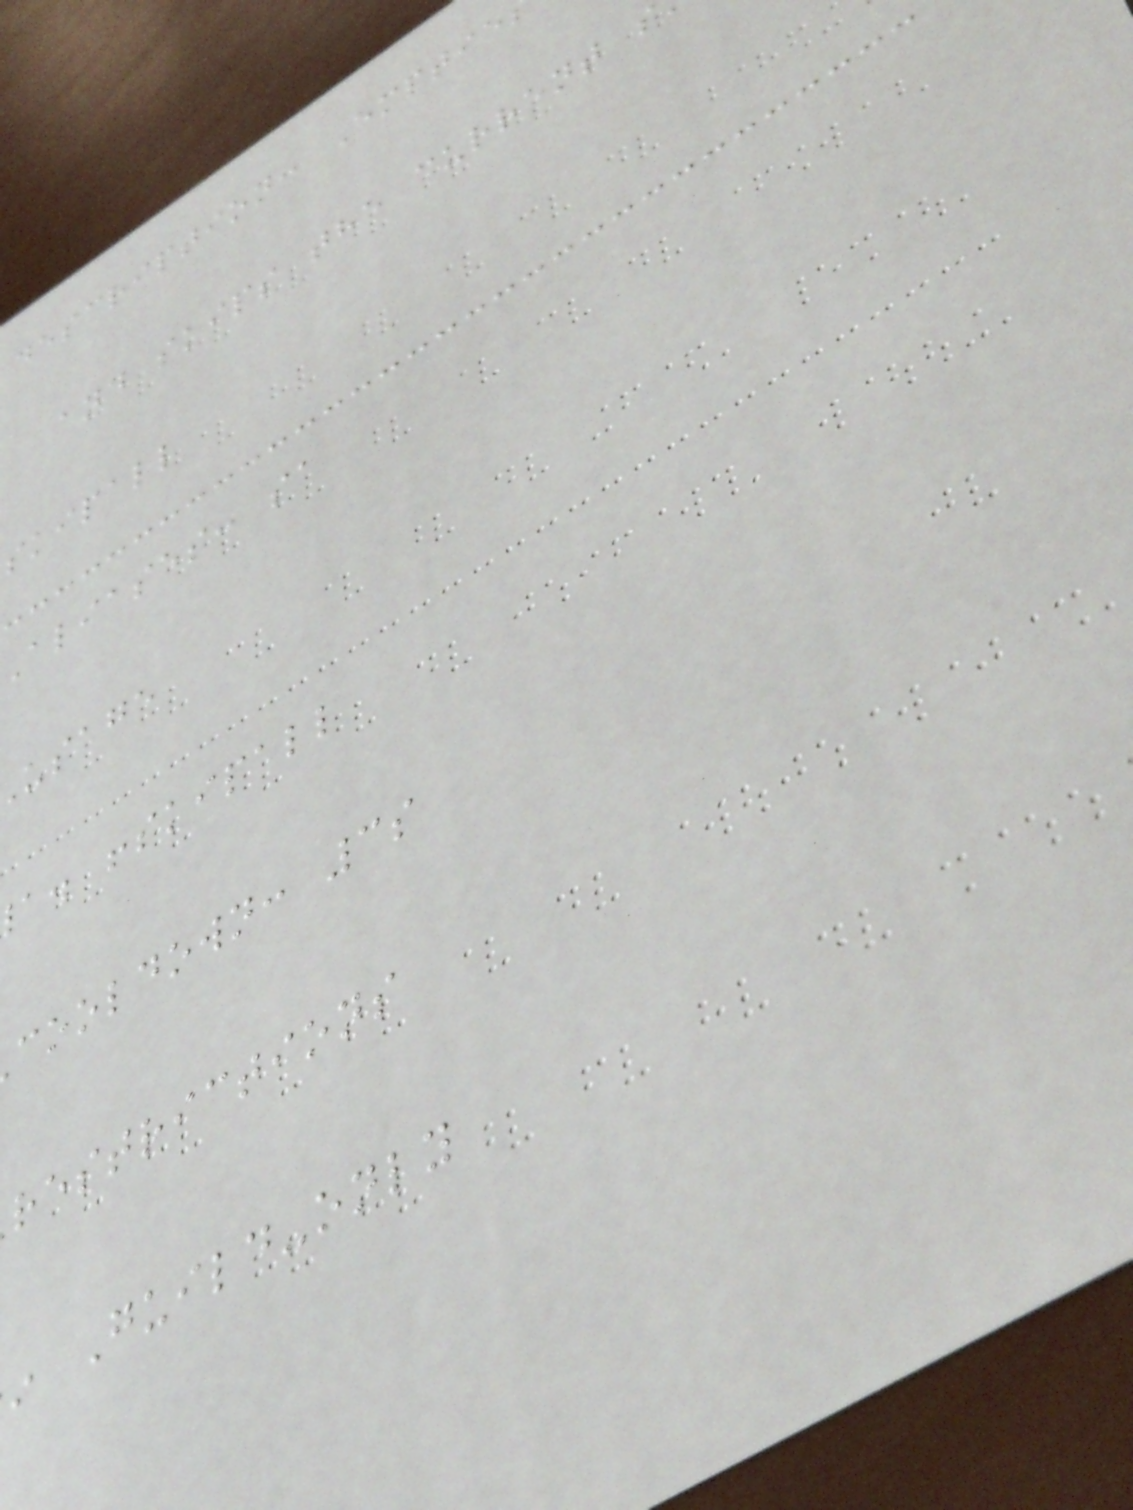description: Emptie
and skips the current s
skipall
aliases: sa
usage
a. !skipall
cooldown: 3s
restrictions
Guild-only
